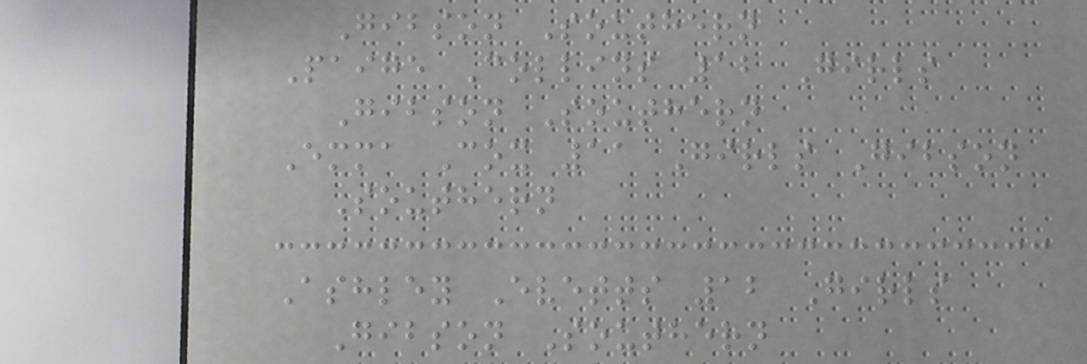Gibson Southern
Paige Collins 12 Girls
Gibson Southern
Emma Cox 11 Girls Gibson
Southern
Ashley Evetts 12 Girls
Gibson Southern
